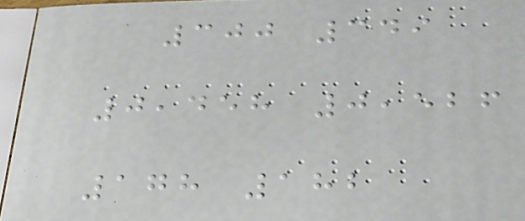300 349
0,458 0,526
178 182
